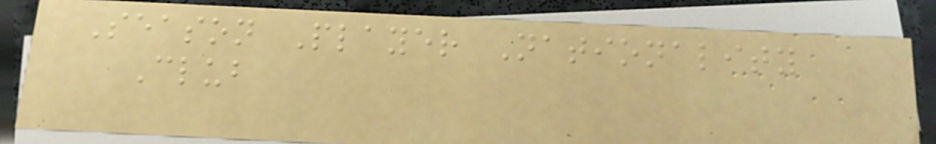Season Player Nationality
Club
